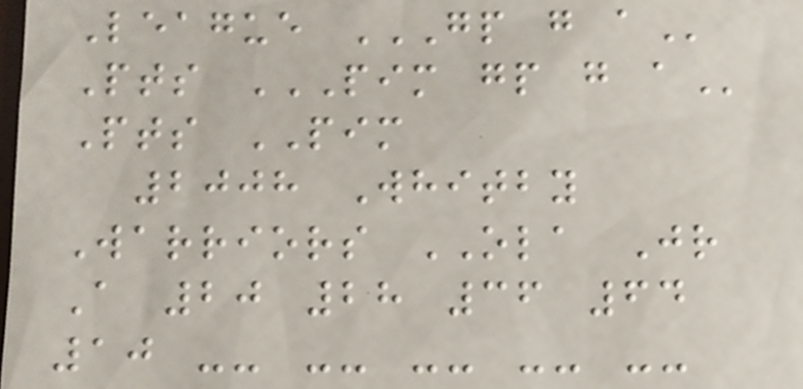League GP G A
Pts PIM GP G A
Pts PIM
2008 Whitby
Warriors OLA Jr
A 20 28 36 64
10 -- -- -- -- --
